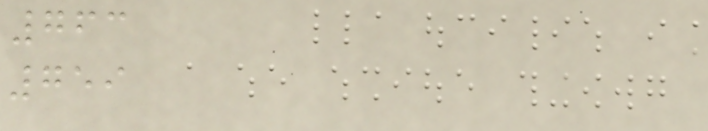763
759
